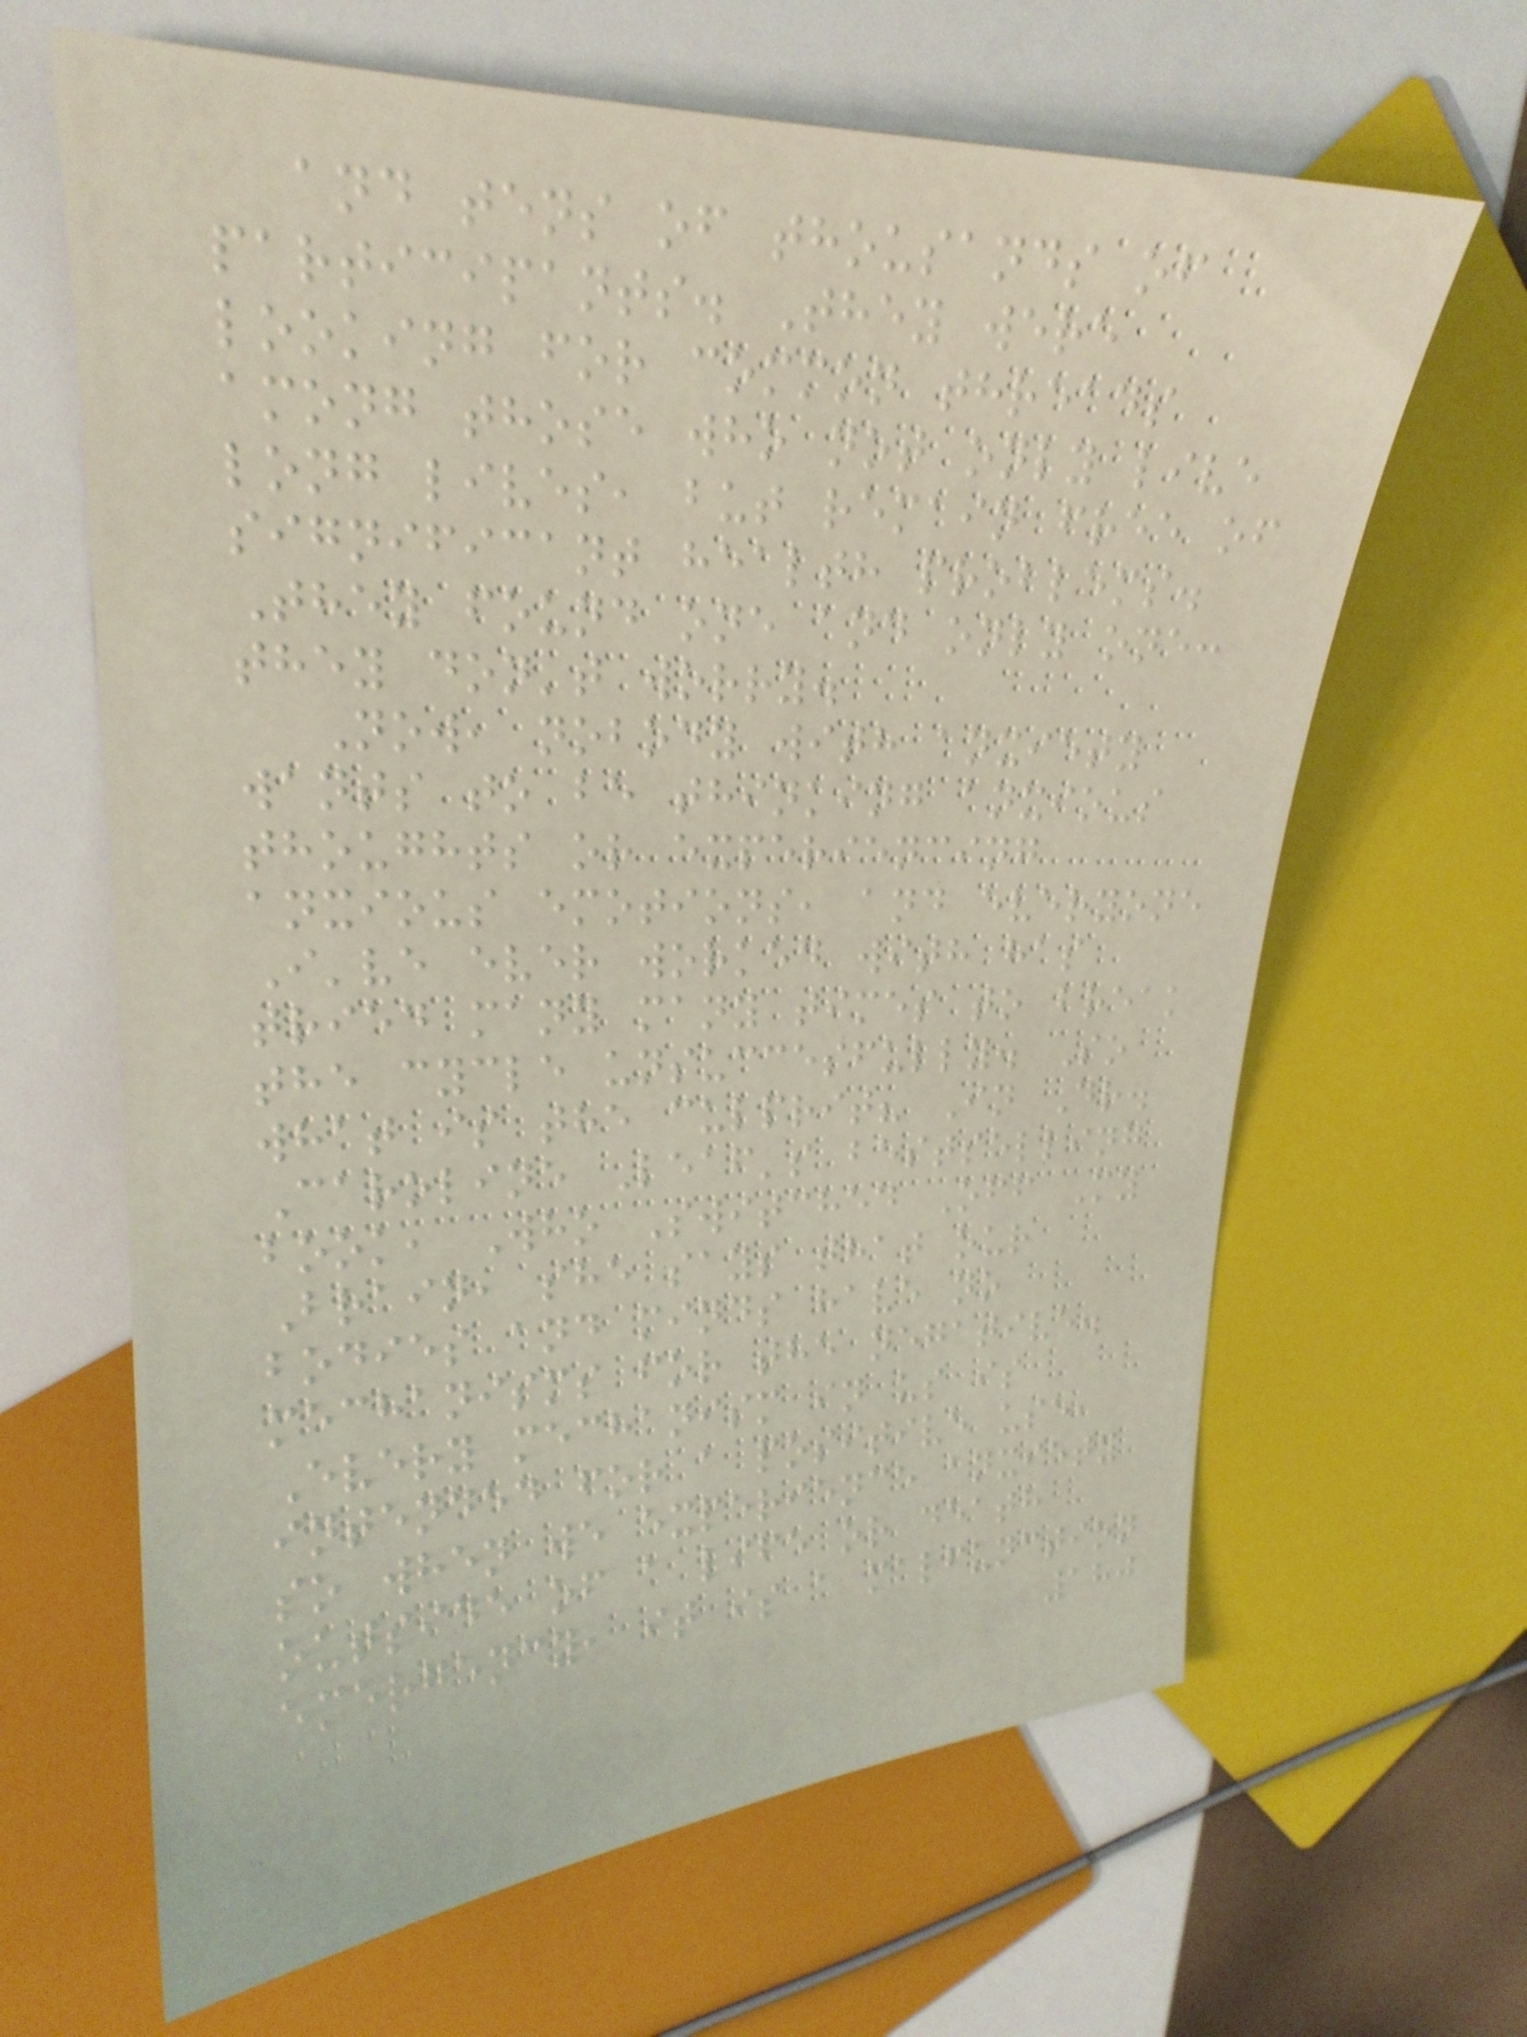and tens of thousands of
participants. They were
looking for common threads
among those who not only live
long lives, but remain free of
significant health problems.
They found one and only one:
they don't worry.
Now, nobody with anxiety
wants to be thinking anxious
thoughts or experiencing
anxious emotions, and everyone
I've ever worked with has
tried many many times to break
the cycle unsuccesfully. So
what is the culprit? In Dr.
Caroline Leaf's bestselling
book, Who Switched Off My
Brain, she says that our
bodies and minds have no
mechanisms for the negative.
Every mechanism in us is
intended for a positive use,
so when we experience anxiety
outside of a life or death
emergency, it is a malfunction
180
